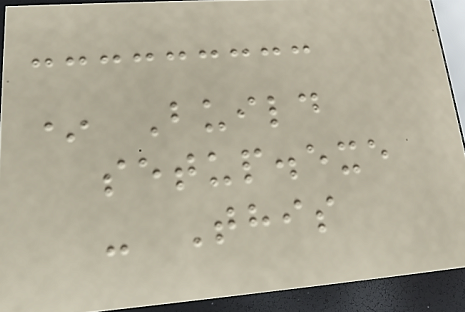* Build
setup.exe
- This
